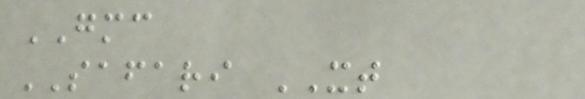GMC
SAFARI XT
